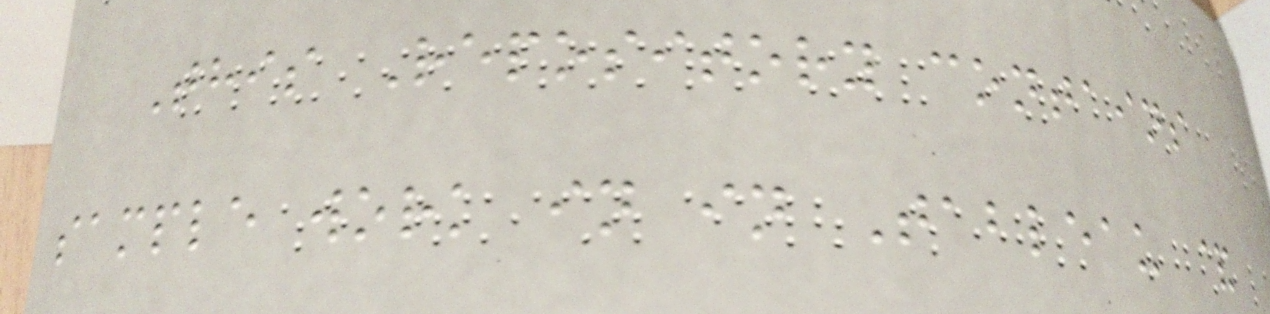This Repository contains
sample work in in Tableau &
